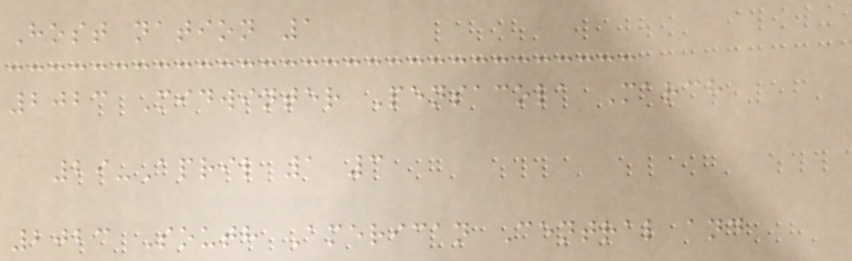Host nation 1
2023 Midwinter Pensacola March
29-April 1 3
2023 South American Central and
